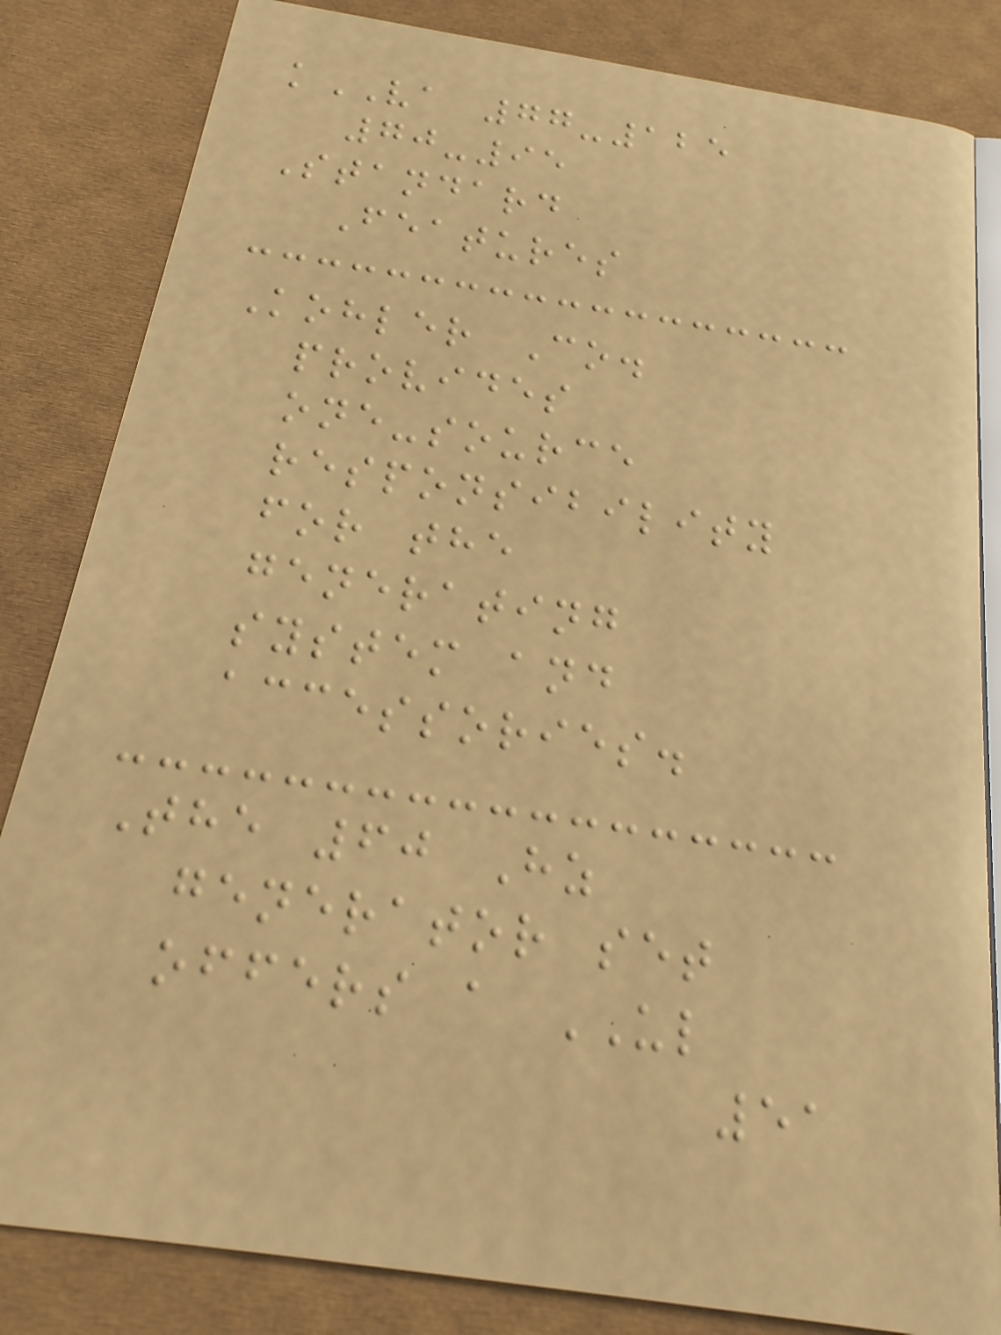kVA 77-125
70-95
Standard
Features
Kohler Co.
provides
one-source
responsibility
for the
generating
system and
accessories.
The 60 Hz
generator set
offers a UL
51
